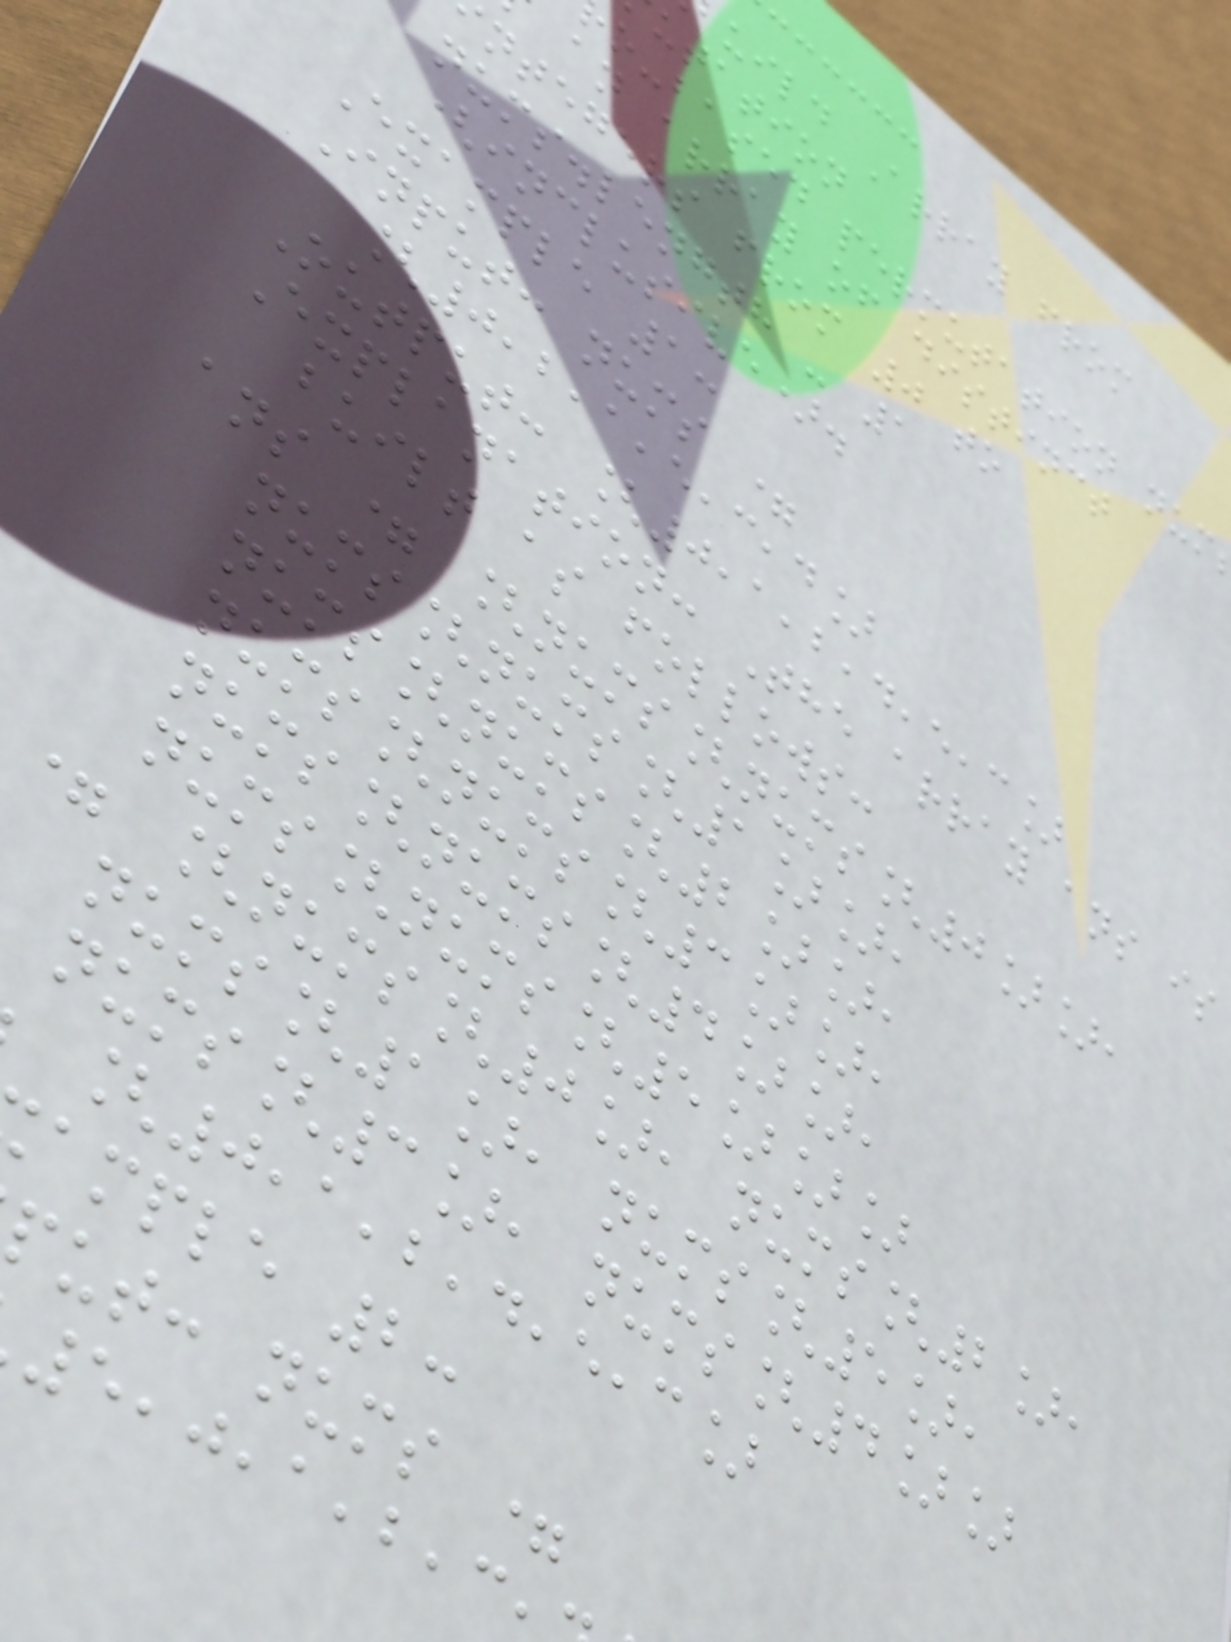uild Array from
utation
o-based permutation num
an array of distinct
ntegers from 0 to
nums.length - 1
(inclusive).
Example 1:
Input: nums =
[0,2,1,5,3,4]
Output: [0,1,2,4,5,3]
Explanation: The array ans is
built as follows:
ans = [nums[nums[0]],
nums[nums[1]],
nums[nums[2]],
nums[nums[3]],
nums[nums[4]],
nums[nums[5]]]
= [nums[0], nums[2],
nums[1], nums[5],
nums[3], nums[4]]
[0,1,2,4,5,3]
ample 2:
put: nums =
